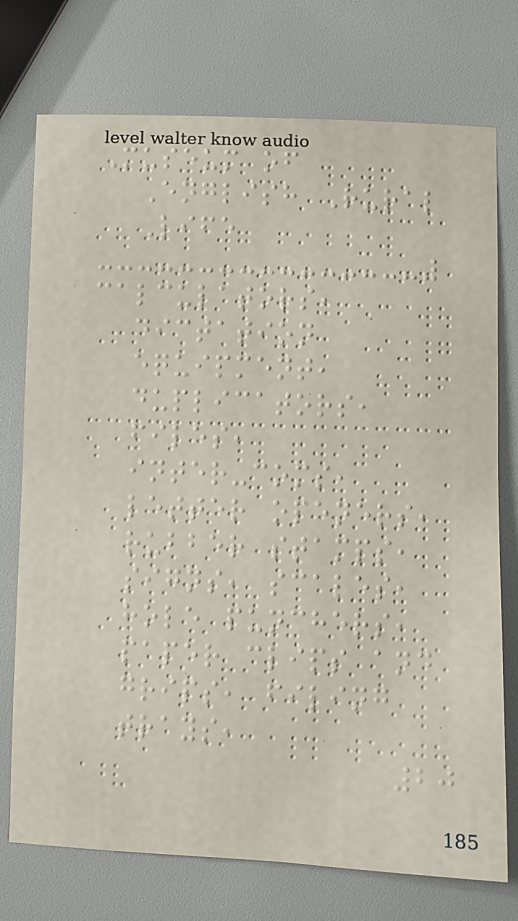Museum of
English Rural
Life
calculators,
dictation
equipment,
duplicators,
files,
inter-coms,
letter openers,
rubber stamps,
signs, scales,
hole punchers,
paper clips and
grips, filing
trays,
20
